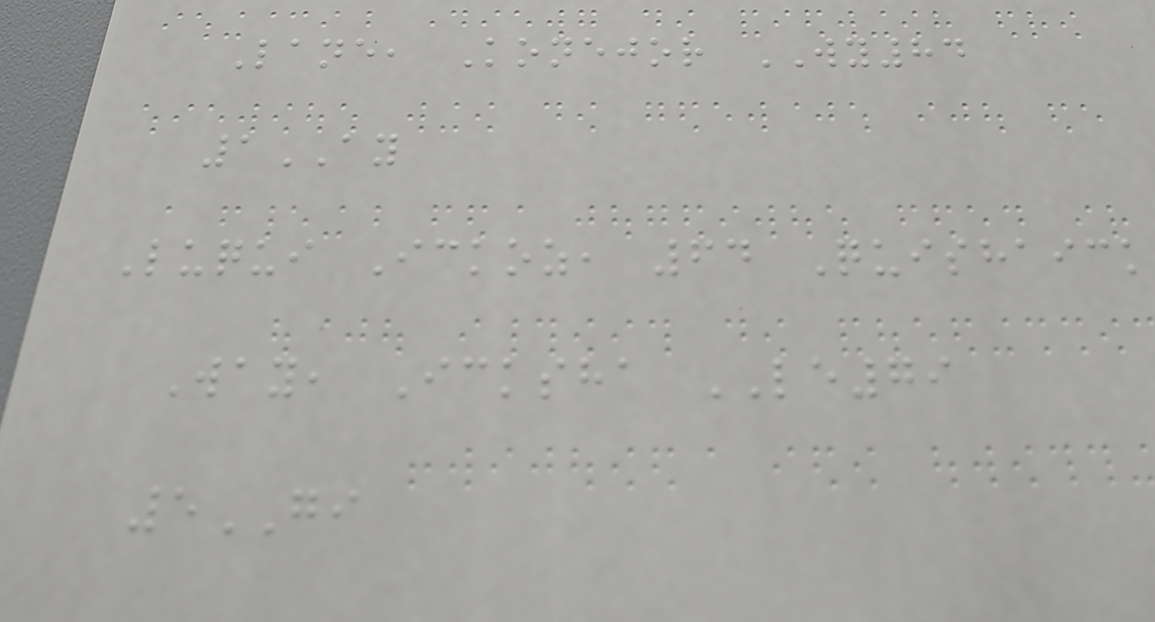Lane, Konejor WY84
1AY
Luqui Ickoz, 64 Quishaick
Way, Icksha LE79
5GI
